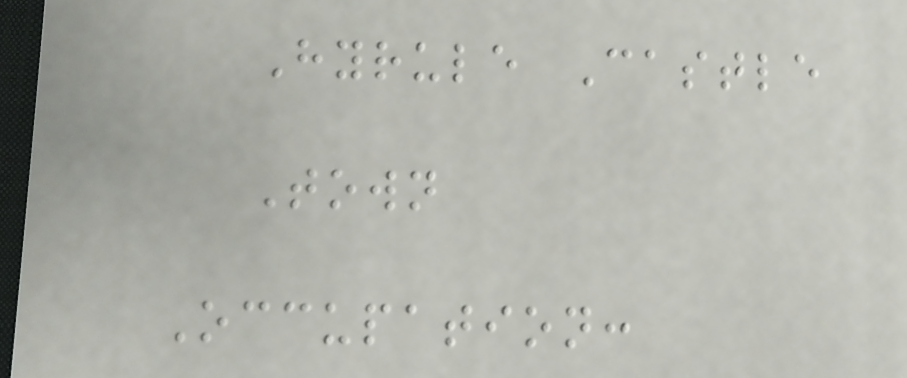Hyrule Castle
Town
Occupation:
